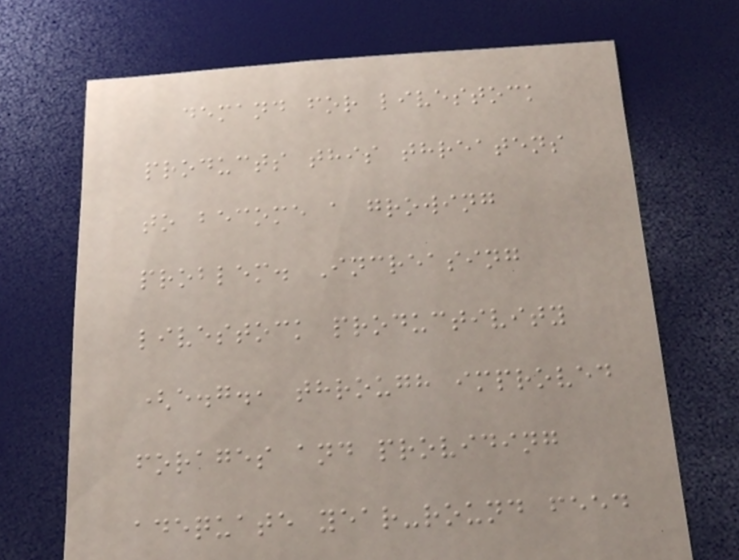demand for livestock
products this threatens
to become a growing
problem. Increasing
livestock productivity
(e.g., through improved
forages and providing
adequate year-round feed
